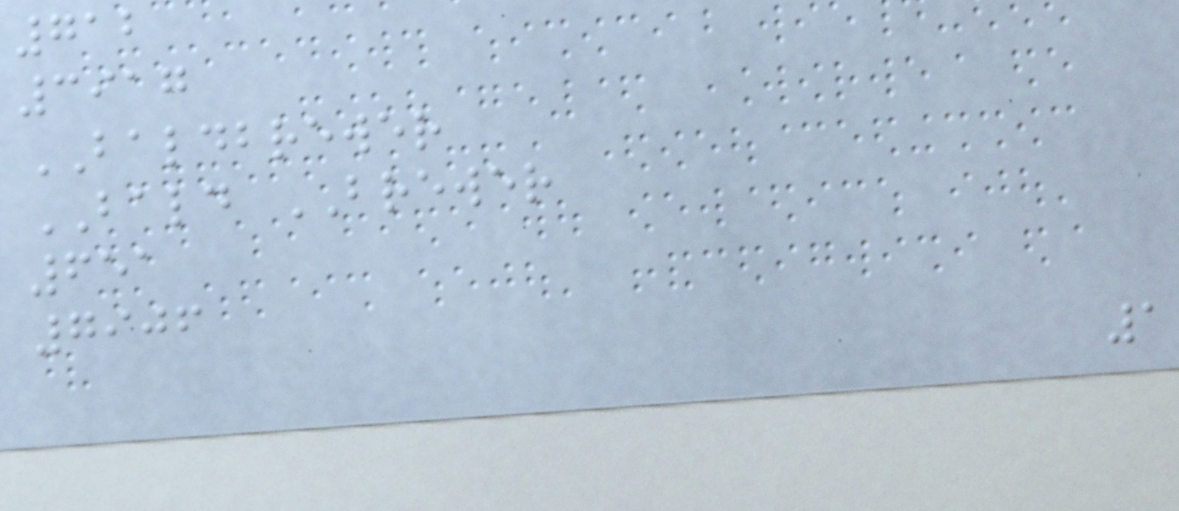712
3917
BALDBREWER
BALD BREWER
651
7906
1
